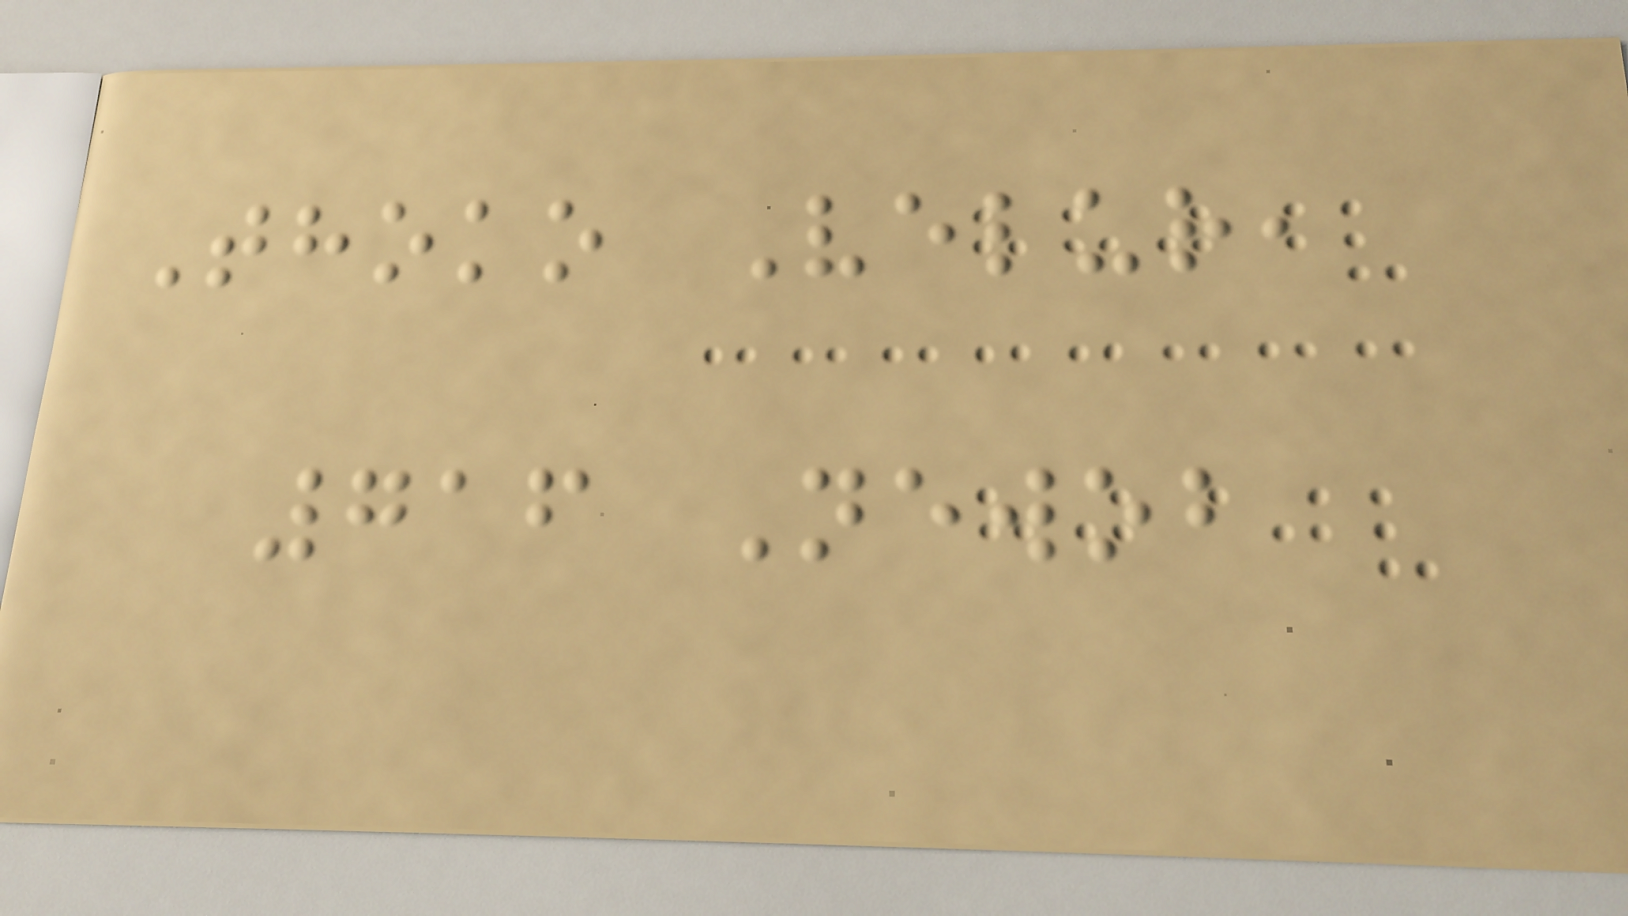Thoko Velur,
716 Newob
